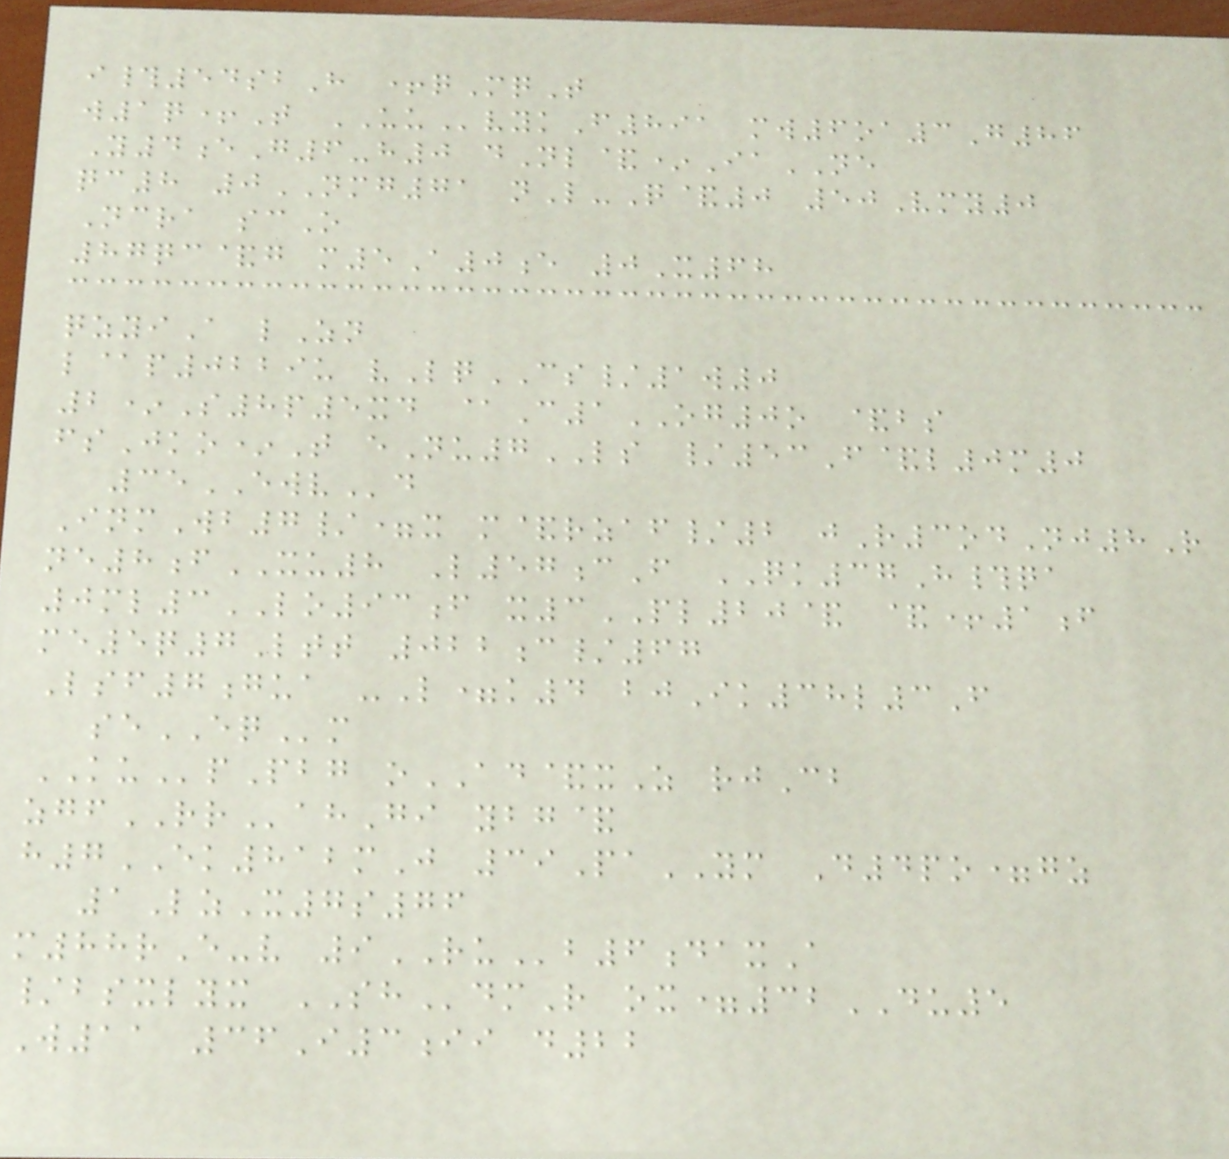i#54sbH +qMqT
w1q+T UUvykF891 mw6oa3G86
Y4eG6-h0 dNl&*IaNE
qc8 0NMG71 nL-Q&0 50Vmy0
Ncra scO
87qc&g m5A0e 0X68
qzyiA lZn
l@p0229u vLqCS/1w0
2*S8p5xd @C1OG0o &bs
fsJko*T eNu7LS /53F&l0m0
35EWVd
InmWb7/=x m&rzaf/2 jR3odNj8R
ne8fXU8 L57cF QK37H#qa
0ml3LO93f x3PL20& &+1f
me5q7Ltt 022c/67
Lsf7gua -L=k4 bjIk38l3F
seEQm
KUpPbg oAD&xZ rjCb
zgfRRahGi ybg&
h7EK812mJ 39PaYM D4po=gz
1LzX7s76
m88rE-v 9RUb6daxA
/bsxlyx SHdmR ox=32DU5
W11 36I3ii d22
